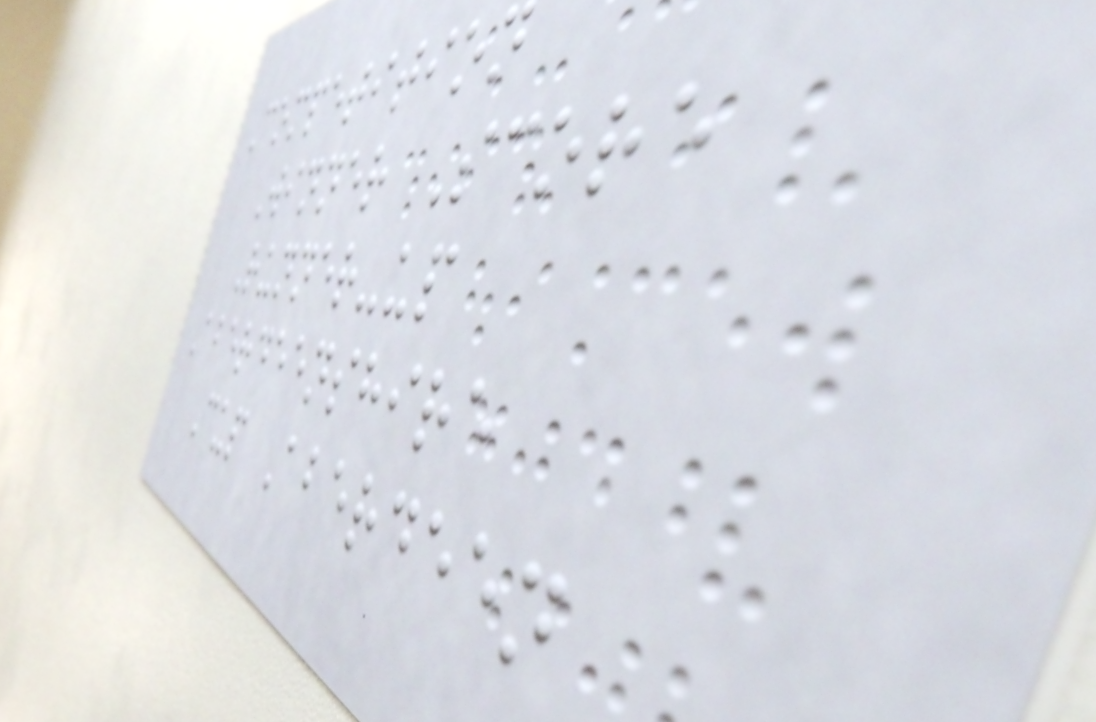Competition
Winner Score
Runner-up
Aberdeenshire
Cup Aberdeen
